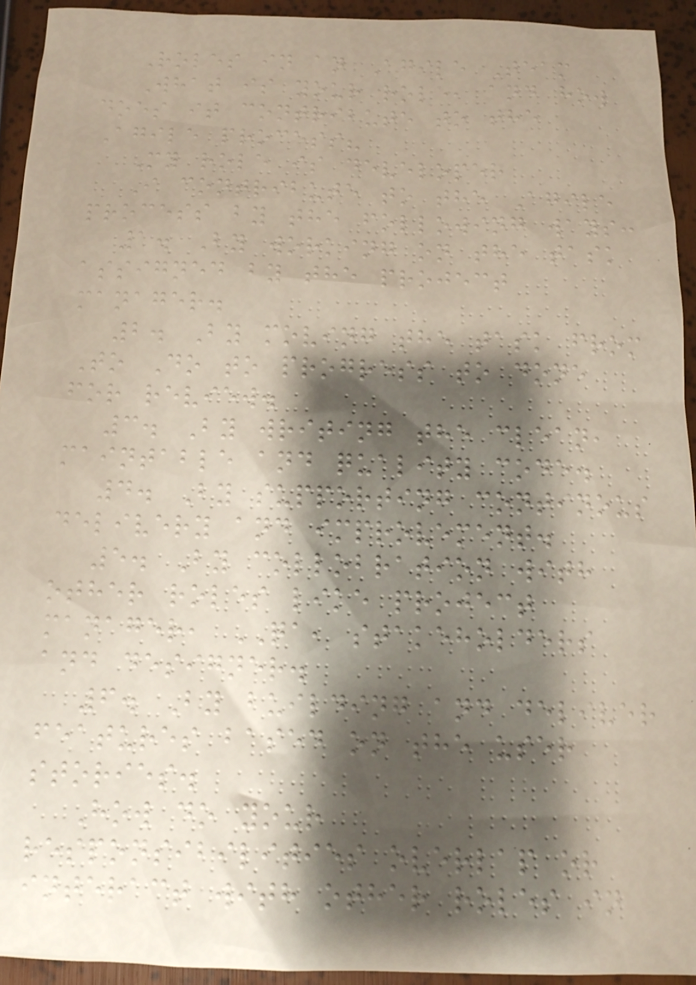Roles in an Agile Team
What is your role, and how
does it contribute to the
Agile process?
My role is developer
I contribute to the Agile
process by the following ways:
1. By working on the task
assigned by the project
manager.
2. By moving the task from
To Do to progress to done
for review.
3. By writing the clean,
maintable and quality code.
4. By supporting continous
delivery and improvement.
5. By collobration with
other roles like project
manager, QA, stakeholders
and designer.
6. By building and deliver
features based on the user
stories.
How do your
responsibilities overlap or
interact with other roles in
